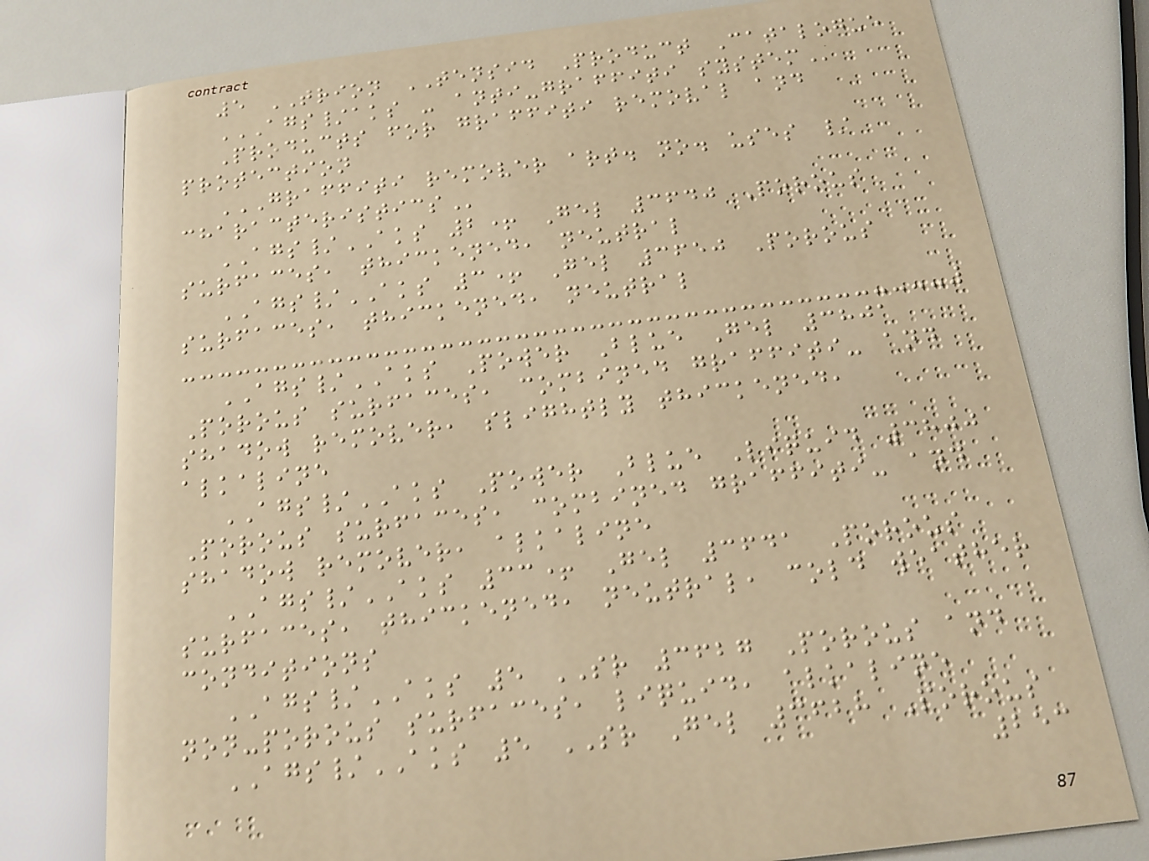5 TRION TENSID Product Catalogue
AGS/AKS - ANTI-GRAFFITI SYSTEM
Products for graffiti removal and
protection
GRAFFITI REMOVER ART. NO. USES /
CHARACTERISTICS
AGS/AKS 2+ Gel 3640 Porous
surfaces, thickened, neutral
AGS/AKS 3+ Gel 3650 Porous
surfaces, thickened, neutral
AGS/AKS Power Blue Gel 3801
Porous surfaces, combined graffiti- and
shadow remover, slightly thickened,
alkaline
AGS/AKS Power Blue Liquid 3800
Porous surfaces, combined graffiti- and
shadow remover, alkaline
AGS/AKS 33+ Gel 3641 Porous
surfaces, thickened, neutral, cold weather
conditions
AGS/AKS 5 SR 3627 Porous and
non-porous surfaces, liquid, alkaline
AGS/AKS 5 SR Gel 3628 Porous
253
